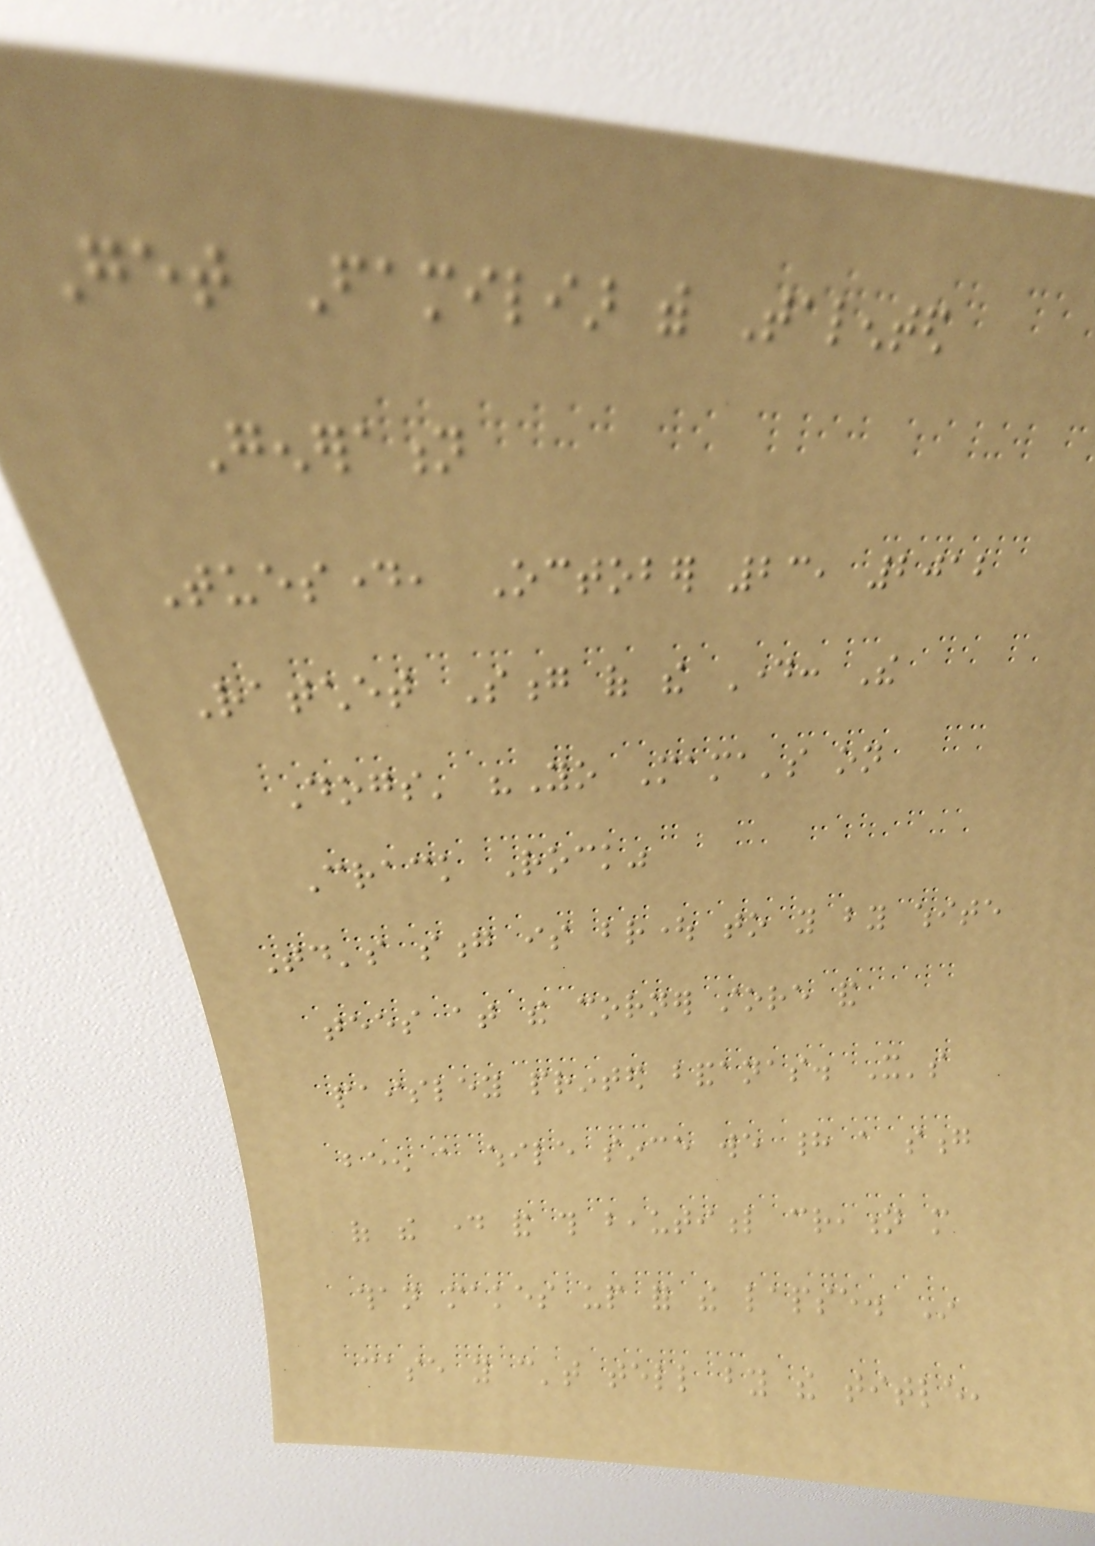Get Familiar with Talented
Generation
Tuesday, October 23, 2012
Ratchet Song of the Day: The
Dogs' "Yo Mama's on
Crack Rock"
Today's song is brought to you by white
tees at the corner store and
paisley printed bandanas. It's
been a while since we had a song
of the day and this beautiful creation more
than makes up for the lapse. In
case you can't tell by the title,
